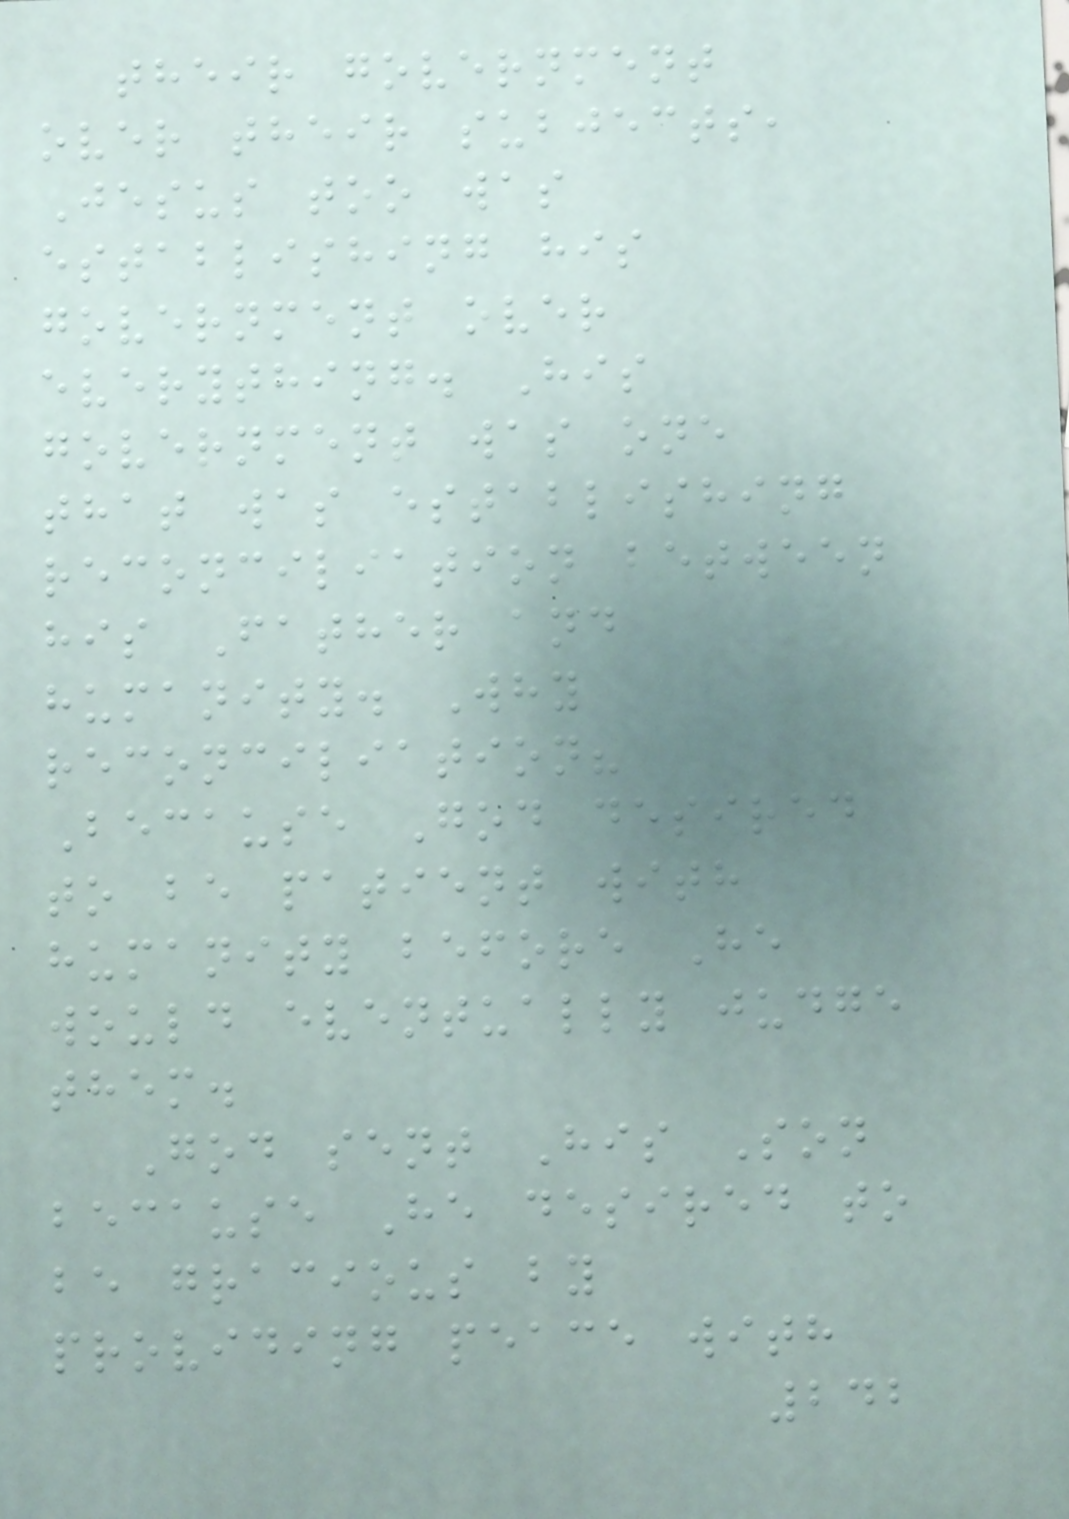their government
over their subjects,
Jesus too was
establishing his
government over
everything. His
government was one
that was establishing
reconciliation between
his Father and
humanity. Why
reconciliation?
Because God desired
to be patient with
humanity before He
would eventually judge
them.
God sent His Son
because He desired to
be gracious by
providing peace with
242
